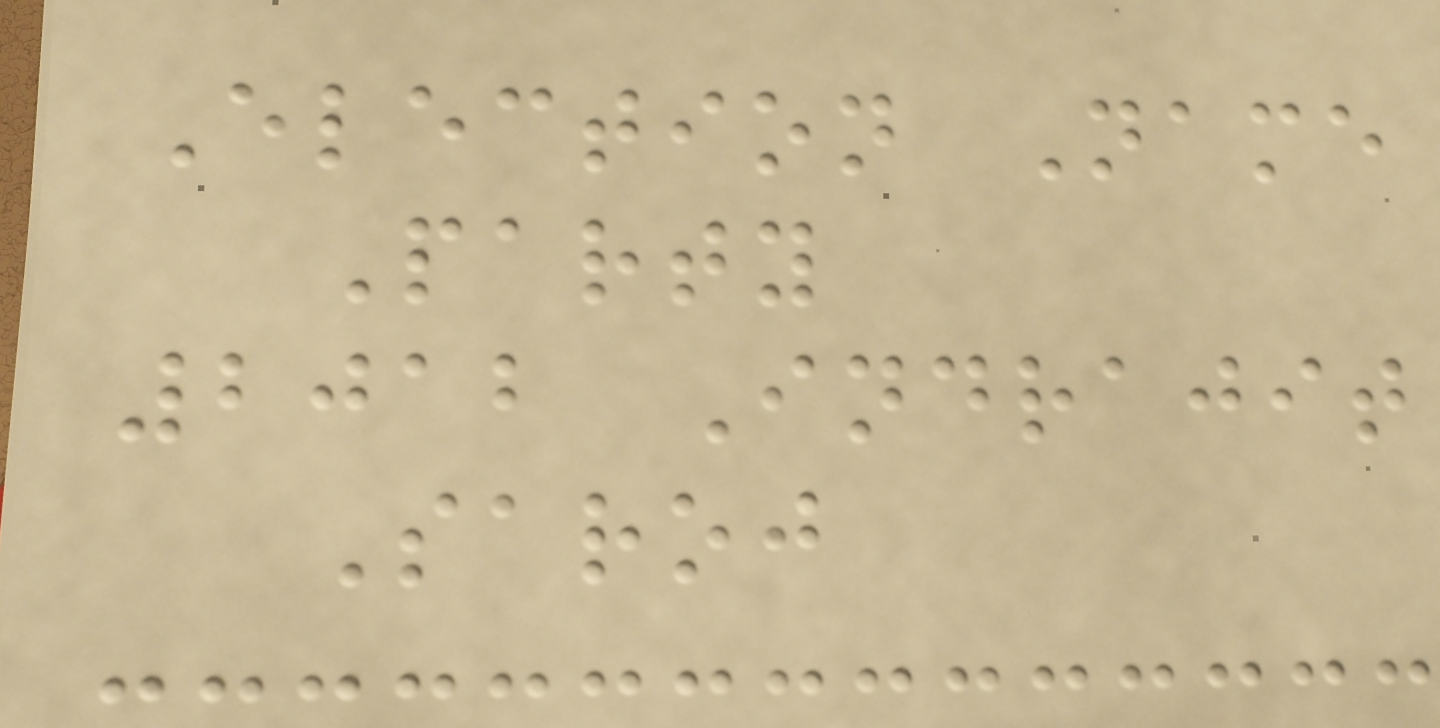Election Name
Party
2012 Indrajit
Saroj
